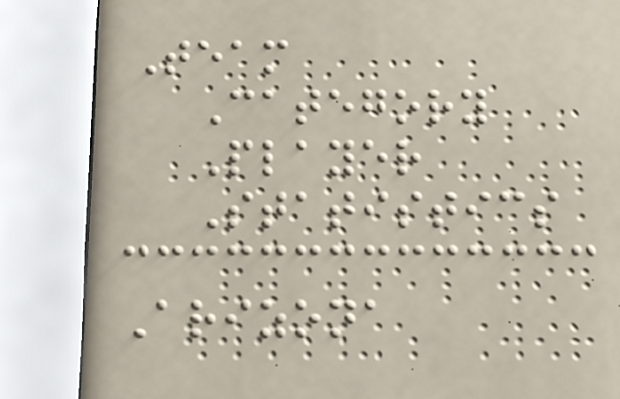Team
Category
Player
Statistics
Arizona
